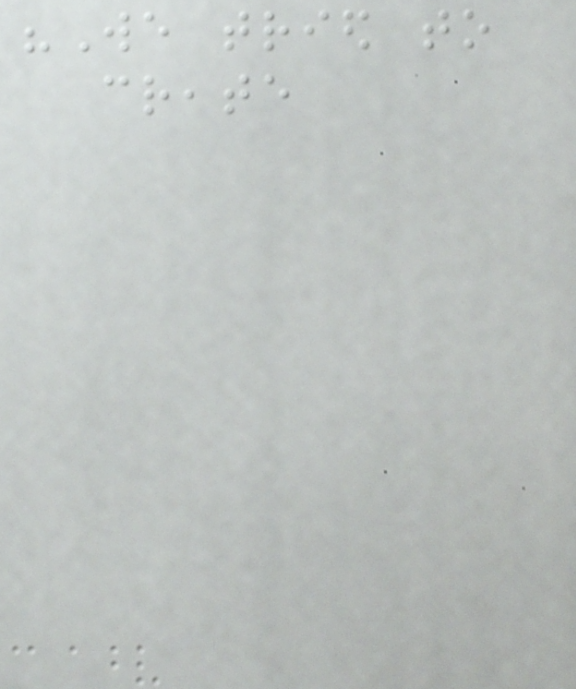"We tried to
create
